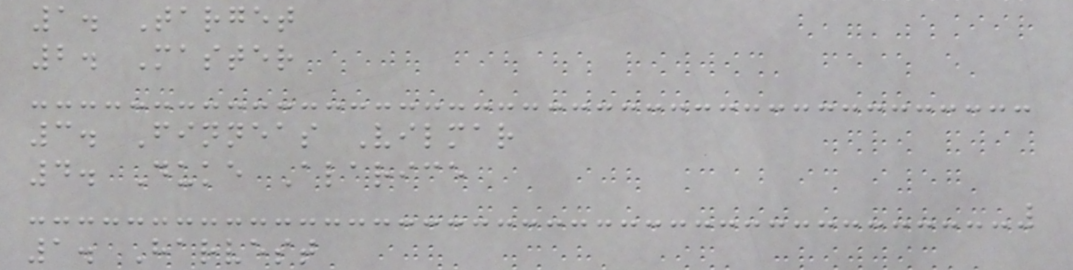1. Target
2. Master
3. Finneas Vilmar
4. Duke Alarice
1. Harvest
